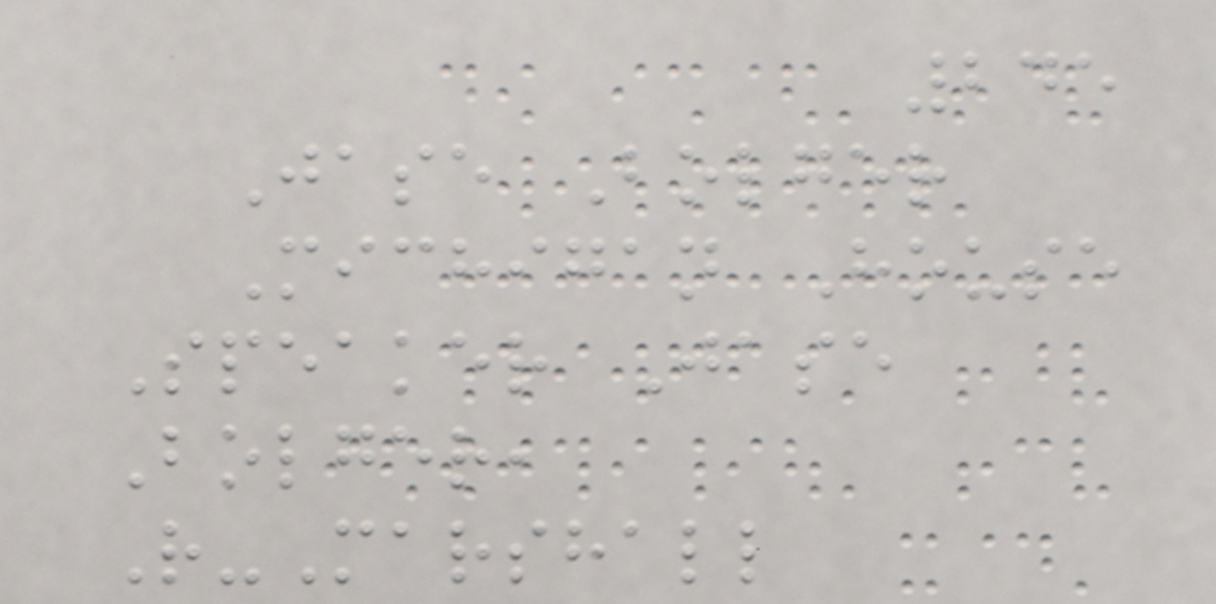245
Jase Bolger
Michigan House
Speaker Jase
Bolger,
R-Marshall
